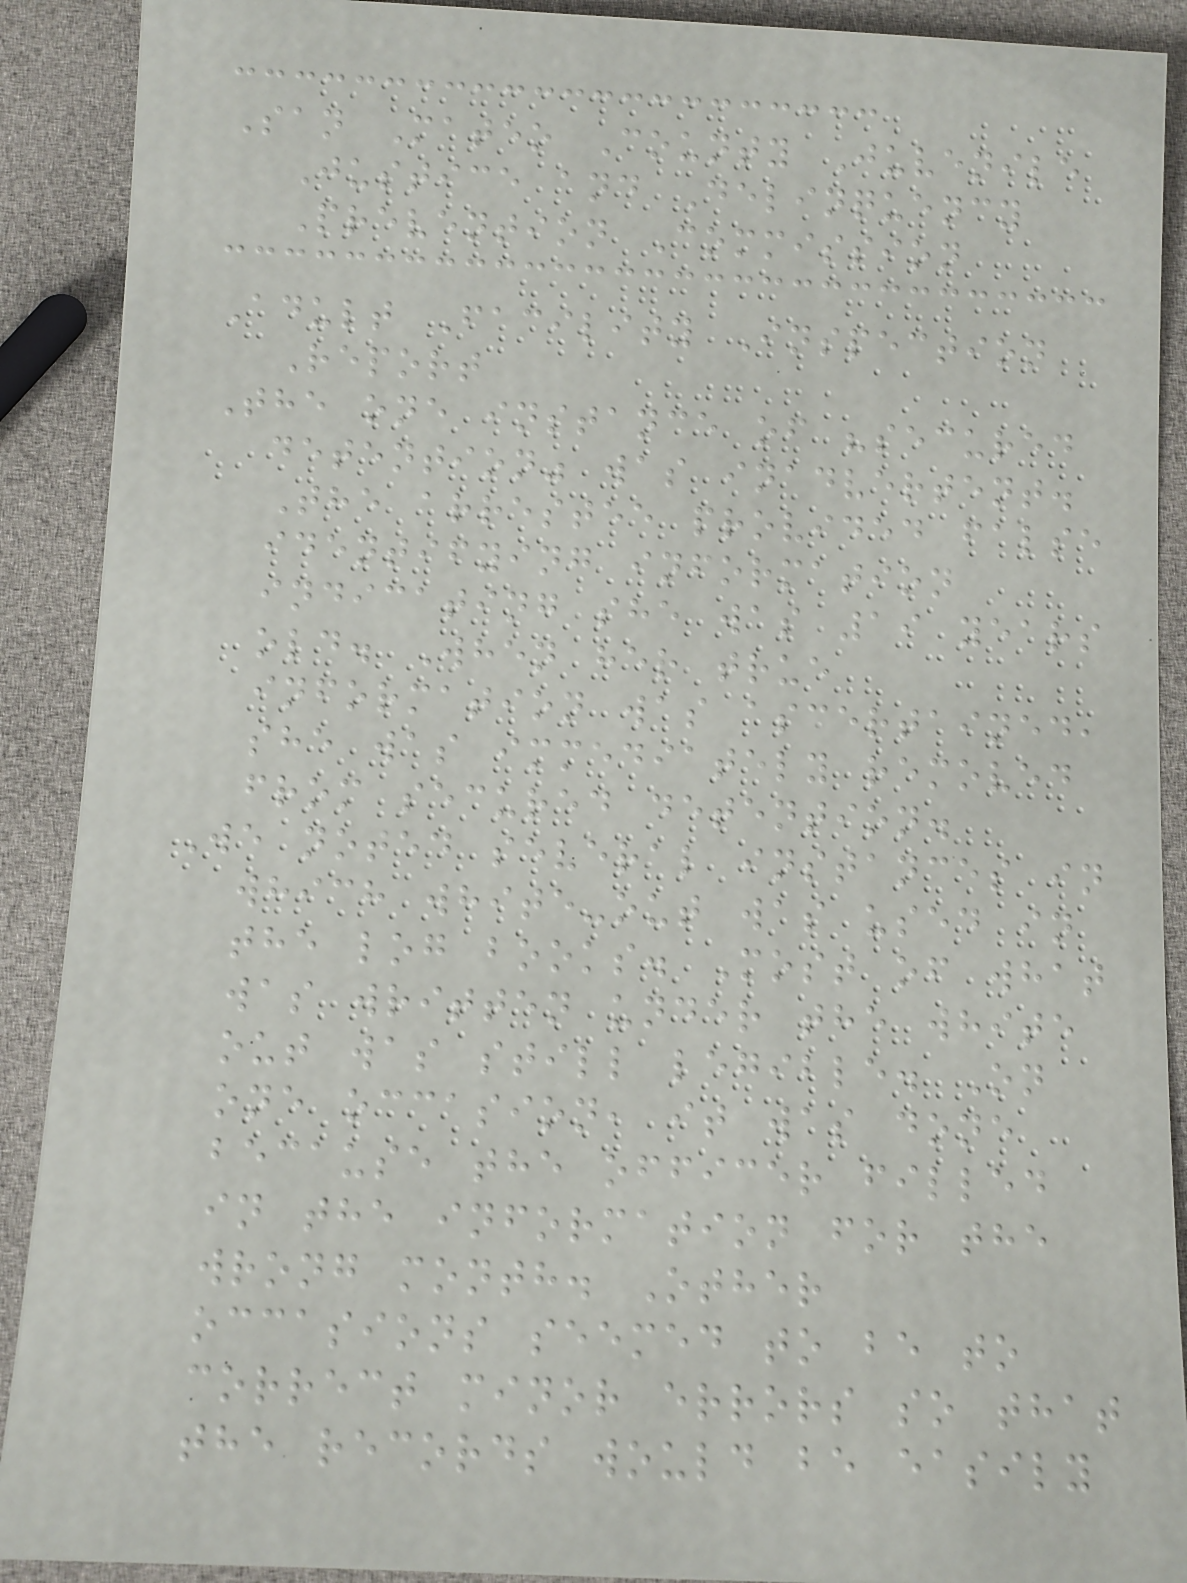San Mateo County Juvenile
Justice and Delinquency
Prevention Commission
Adult Facility Inspection
Report
The one instance of "secured
detention" was inadvertent.
The arrestee provided false
identifying information
indicating she was 19 years
old. When her true
information was ascertained,
she was immediately removed
from secured detention.
We noted several instances in
which white-out was used in
the log books. Most of what
was written under the white
out was still legible. On
one occasion, it was done
because the officer filled
in the information for the
wrong month. Other
occasions seemed to be to
correct minor errors so that
the records would be easily
